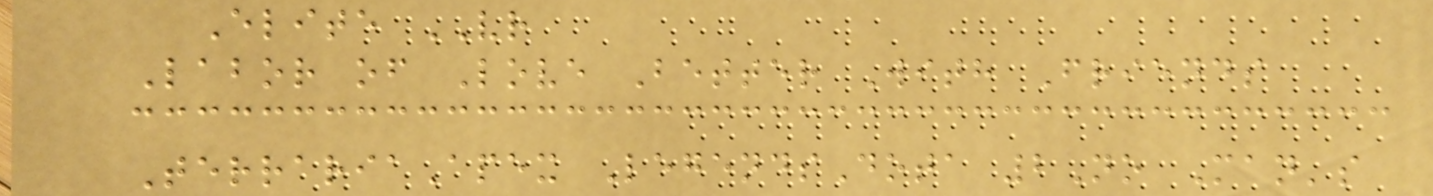Elite VR
Labor of Love Better With Friends
TerrariaApex LegendsDota 2No Man's
